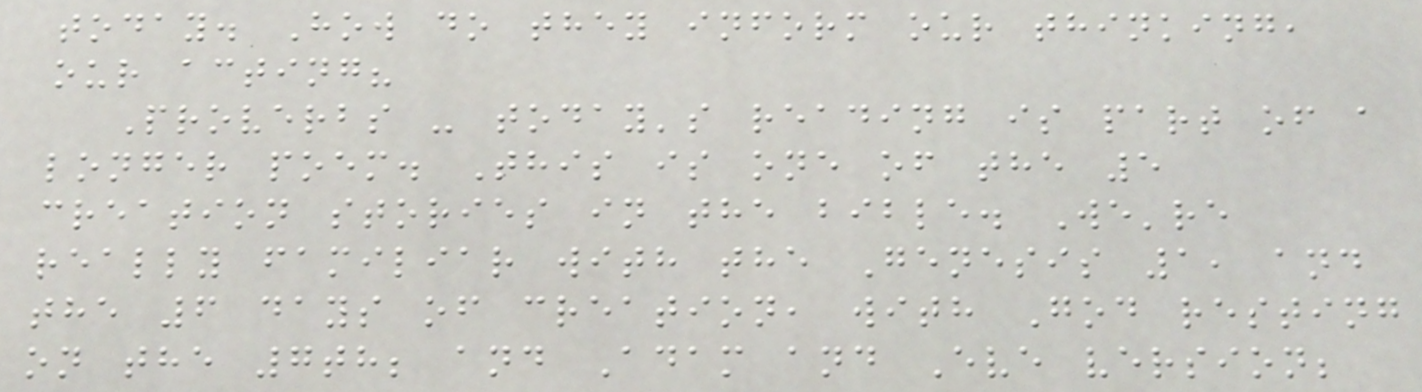today. How do they inform our thinking,
our acting?
Proverbs - today's reading is part of a
longer poem. This is one of the 5
creation stories in the bible. We're
really familiar with the Genesis 1, and
the 6 days of creation, with God resting
on the 7th; and Adam and Eve version;
